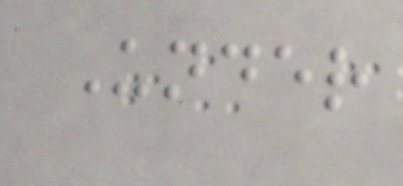Under
